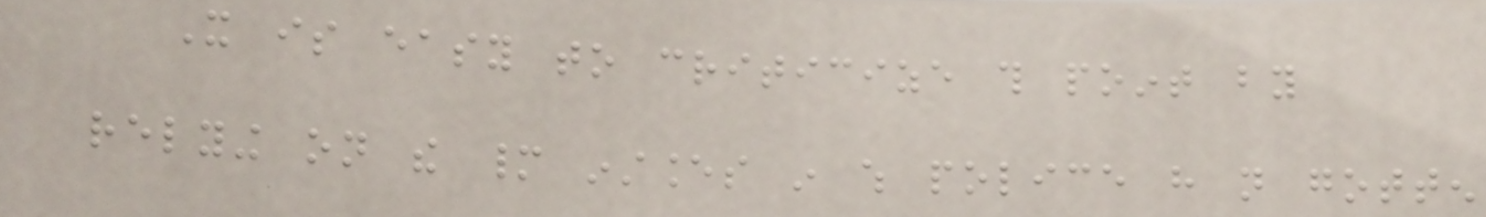It is easy to criticize this point by
relying on the many instances in which police have not gotten
